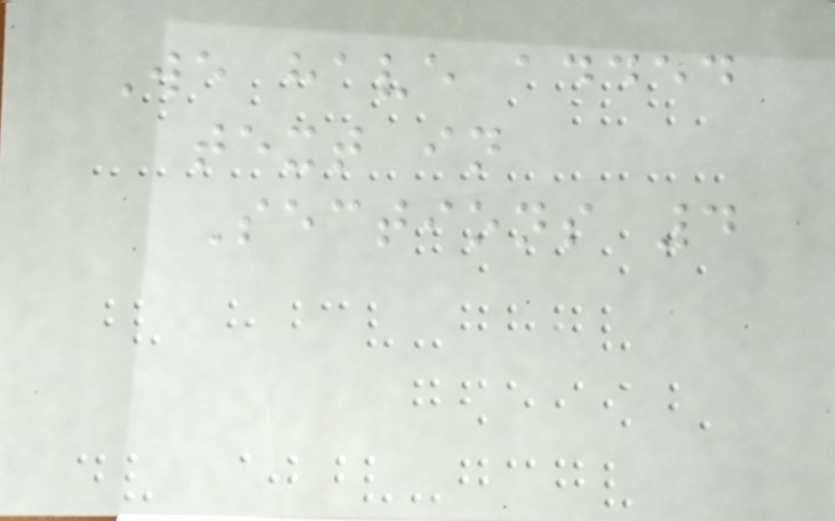We have added
text in
Sections 4
